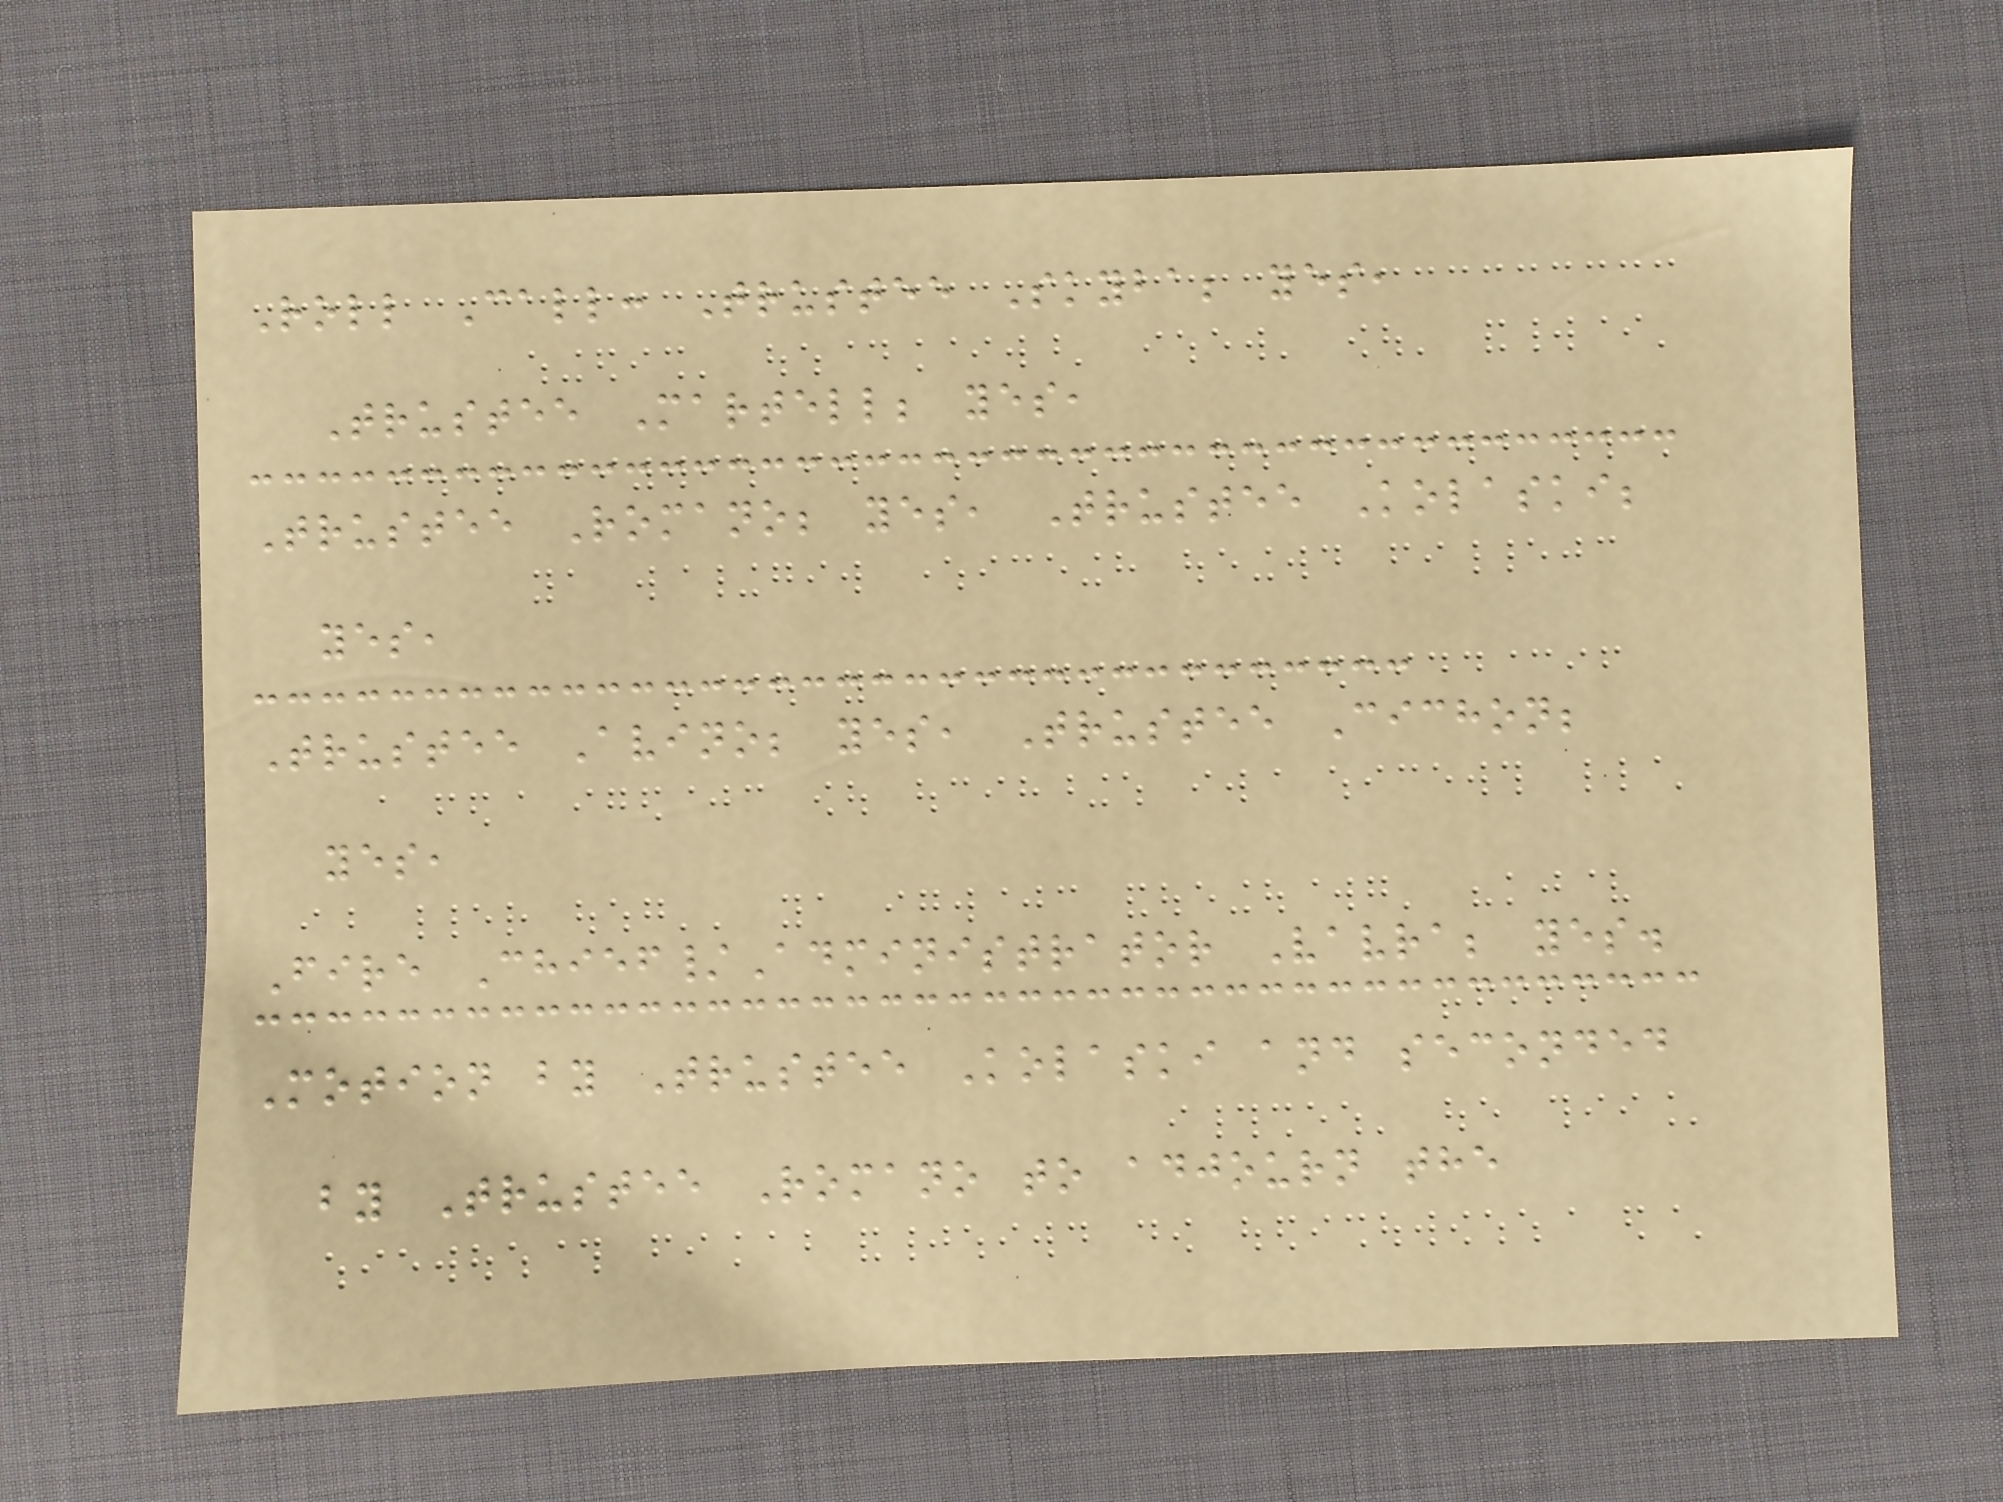Roll Call: Trustee Skyba; yes,
Trustee Martell; yes,
Trustee Romano; yes, Trustee Kolaski;
yes,
Trustee Avino; yes, Trustee Cichon;
yes,
Fire Chief/Administrator Vavra; yes.
Motion by Trustee Kolaski and seconded
by Trustee Romano to adjourn the
